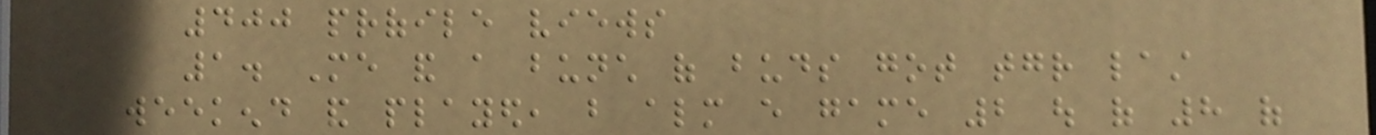400 profile views
1. Me and a bunch of buds got together last
weekend and played, but almost every game 2 out of 8 of
